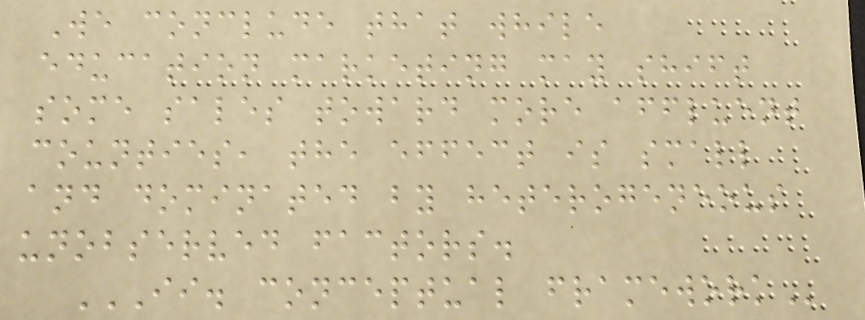We conclude that while
education marketing may shift
some sales toward more affluent
counties, the effect is small
and dominated by heterogeneous
unobserved factors.
II. CONCEPTUAL FRAMEWORK
